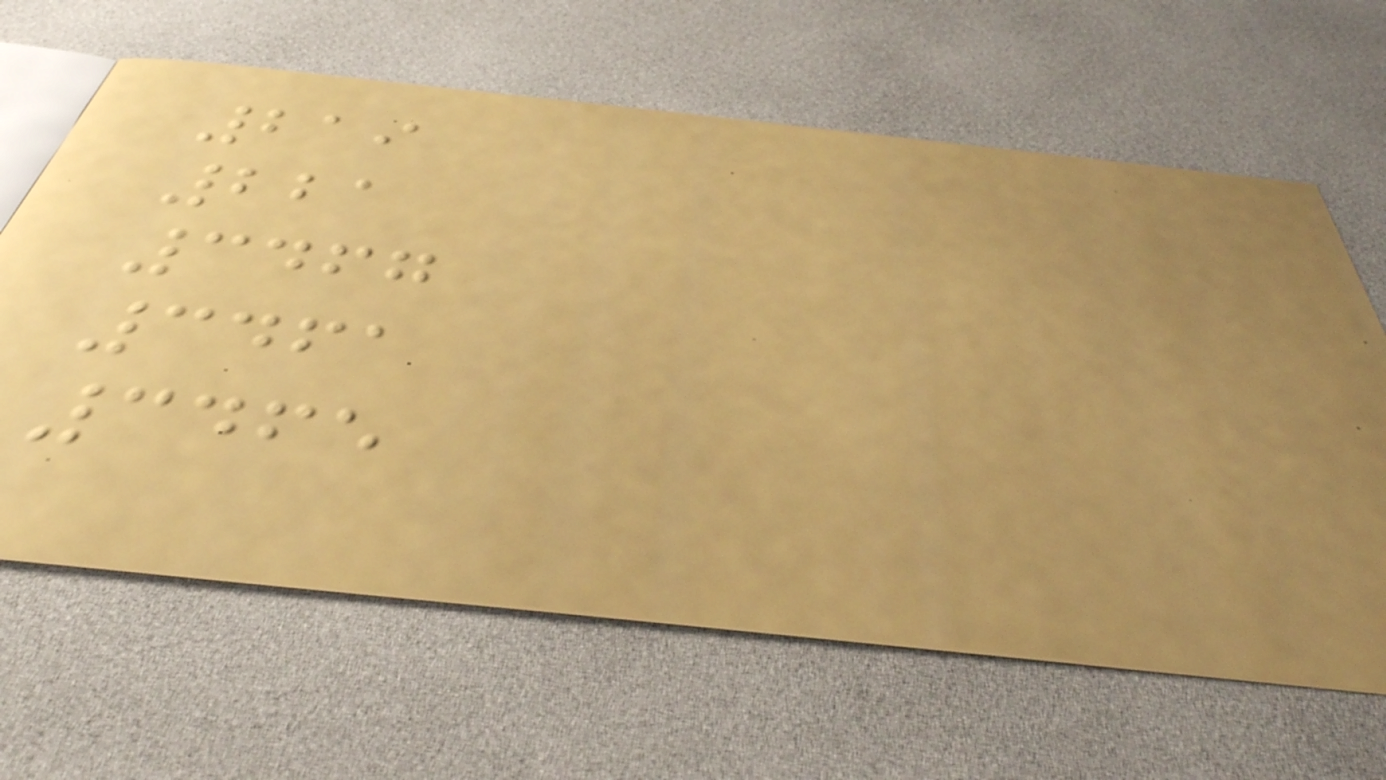219
221
3467
3461
3465
